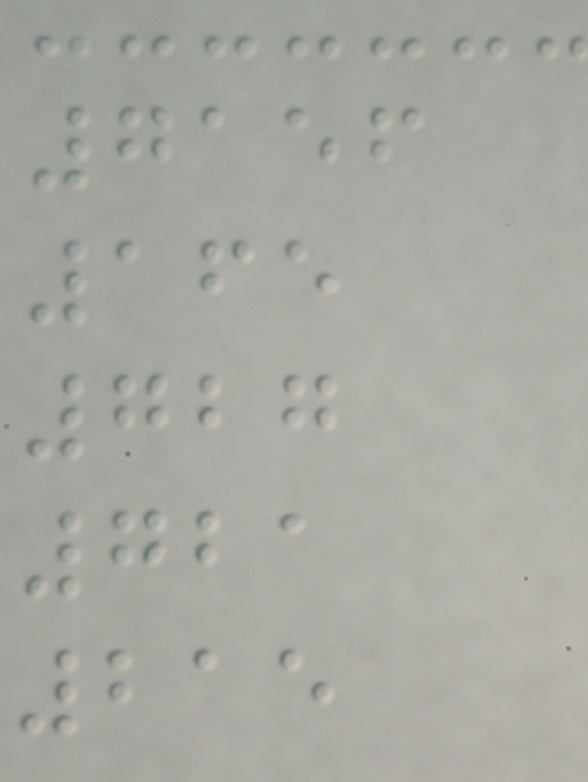7156
165
727
721
215
